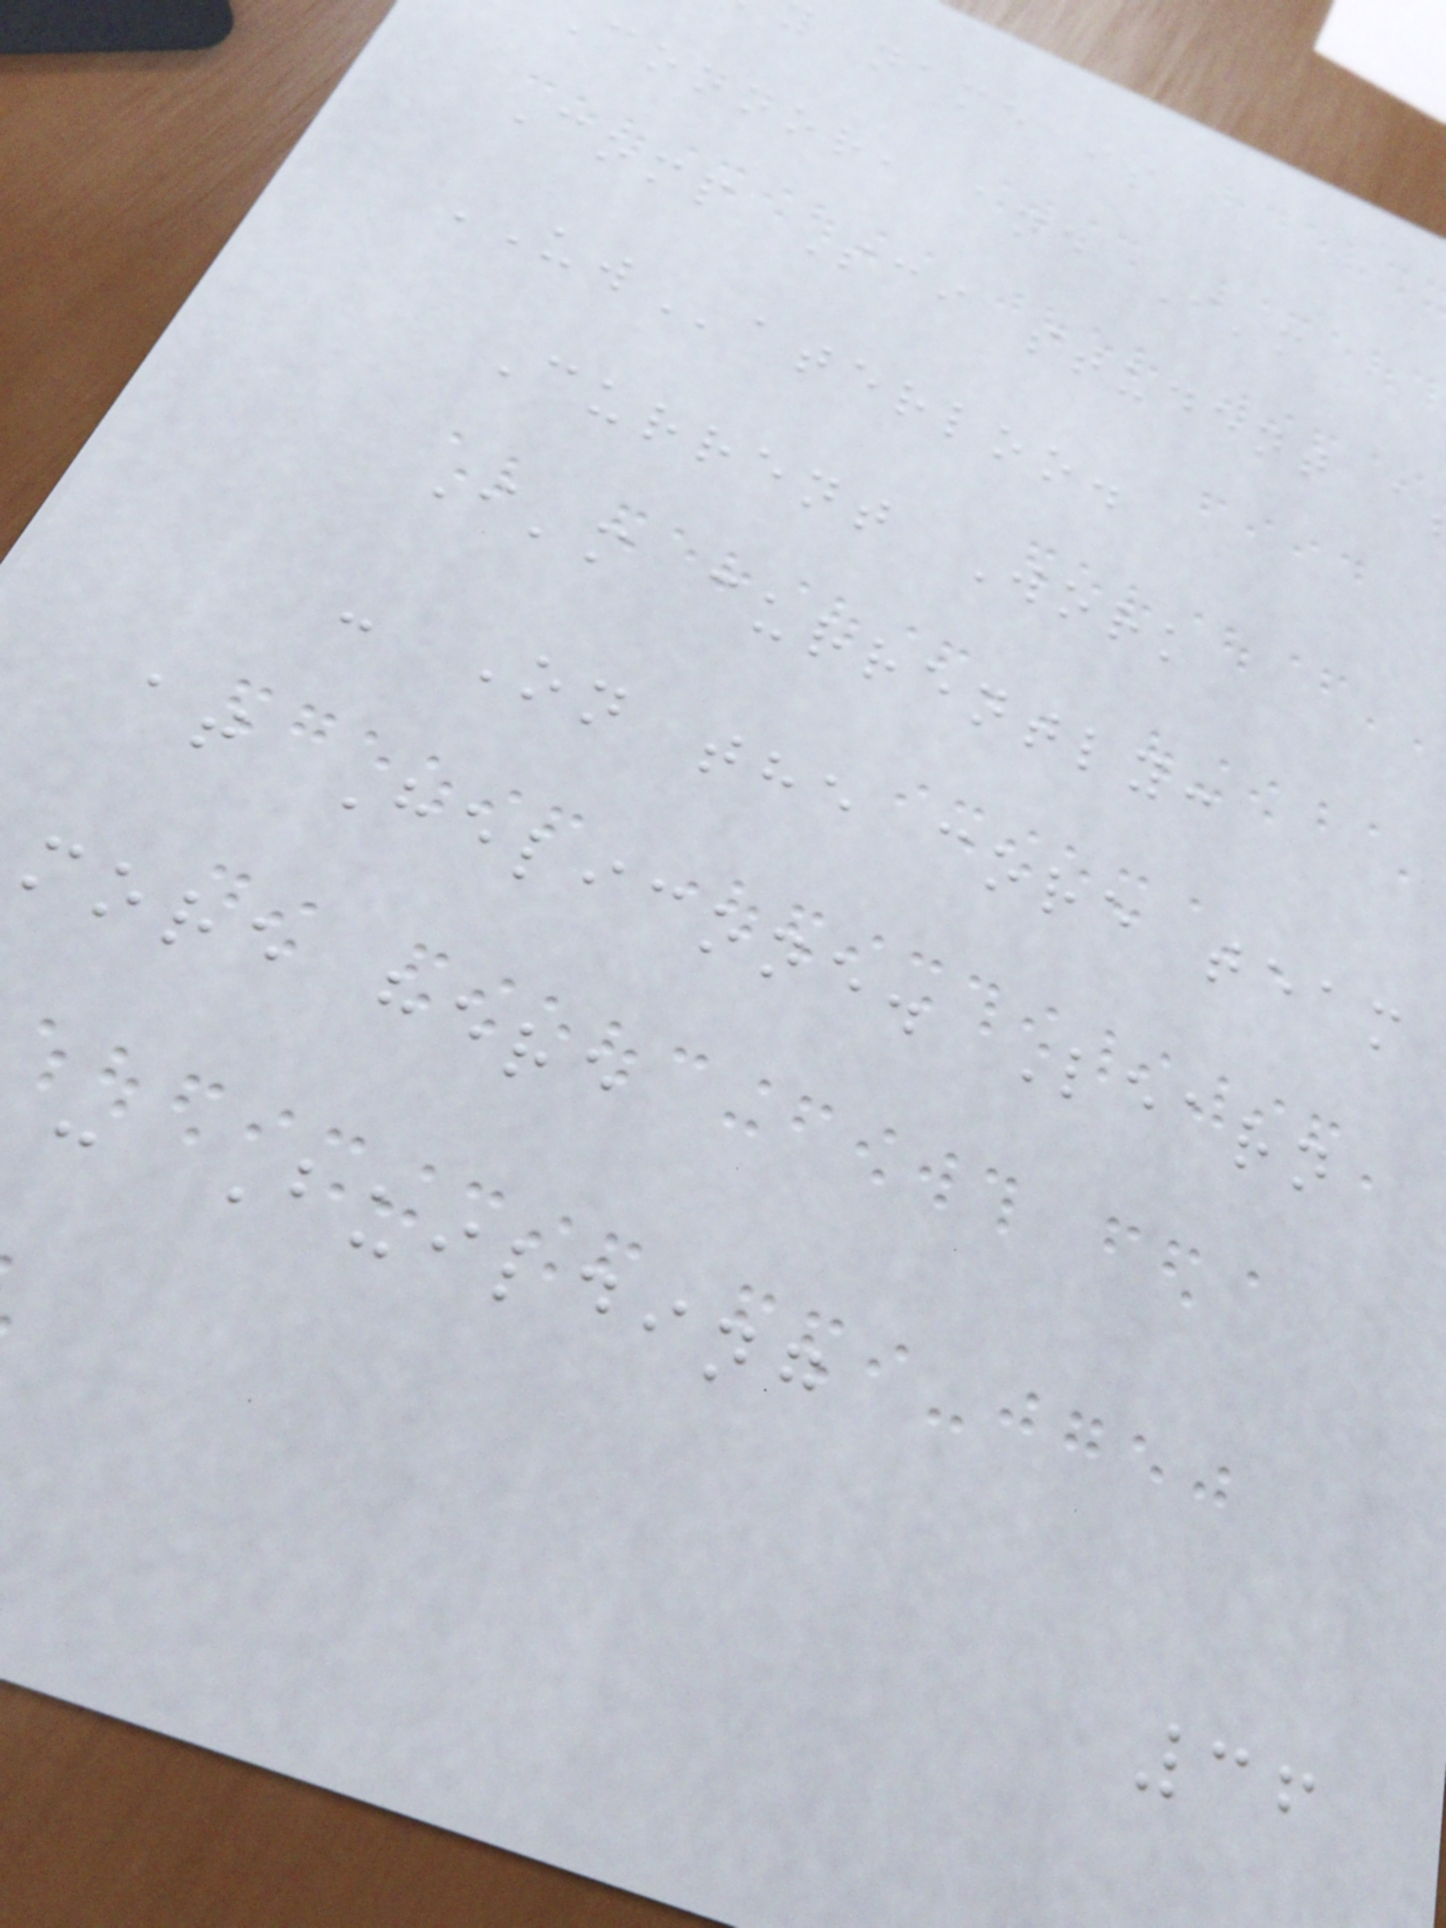name is
connor, and I'm a
Comp Sci student a
UWaterloo.
Current Work
I'm currently:
- On the core team
at Helicone. Learn
more here
- Building
36
